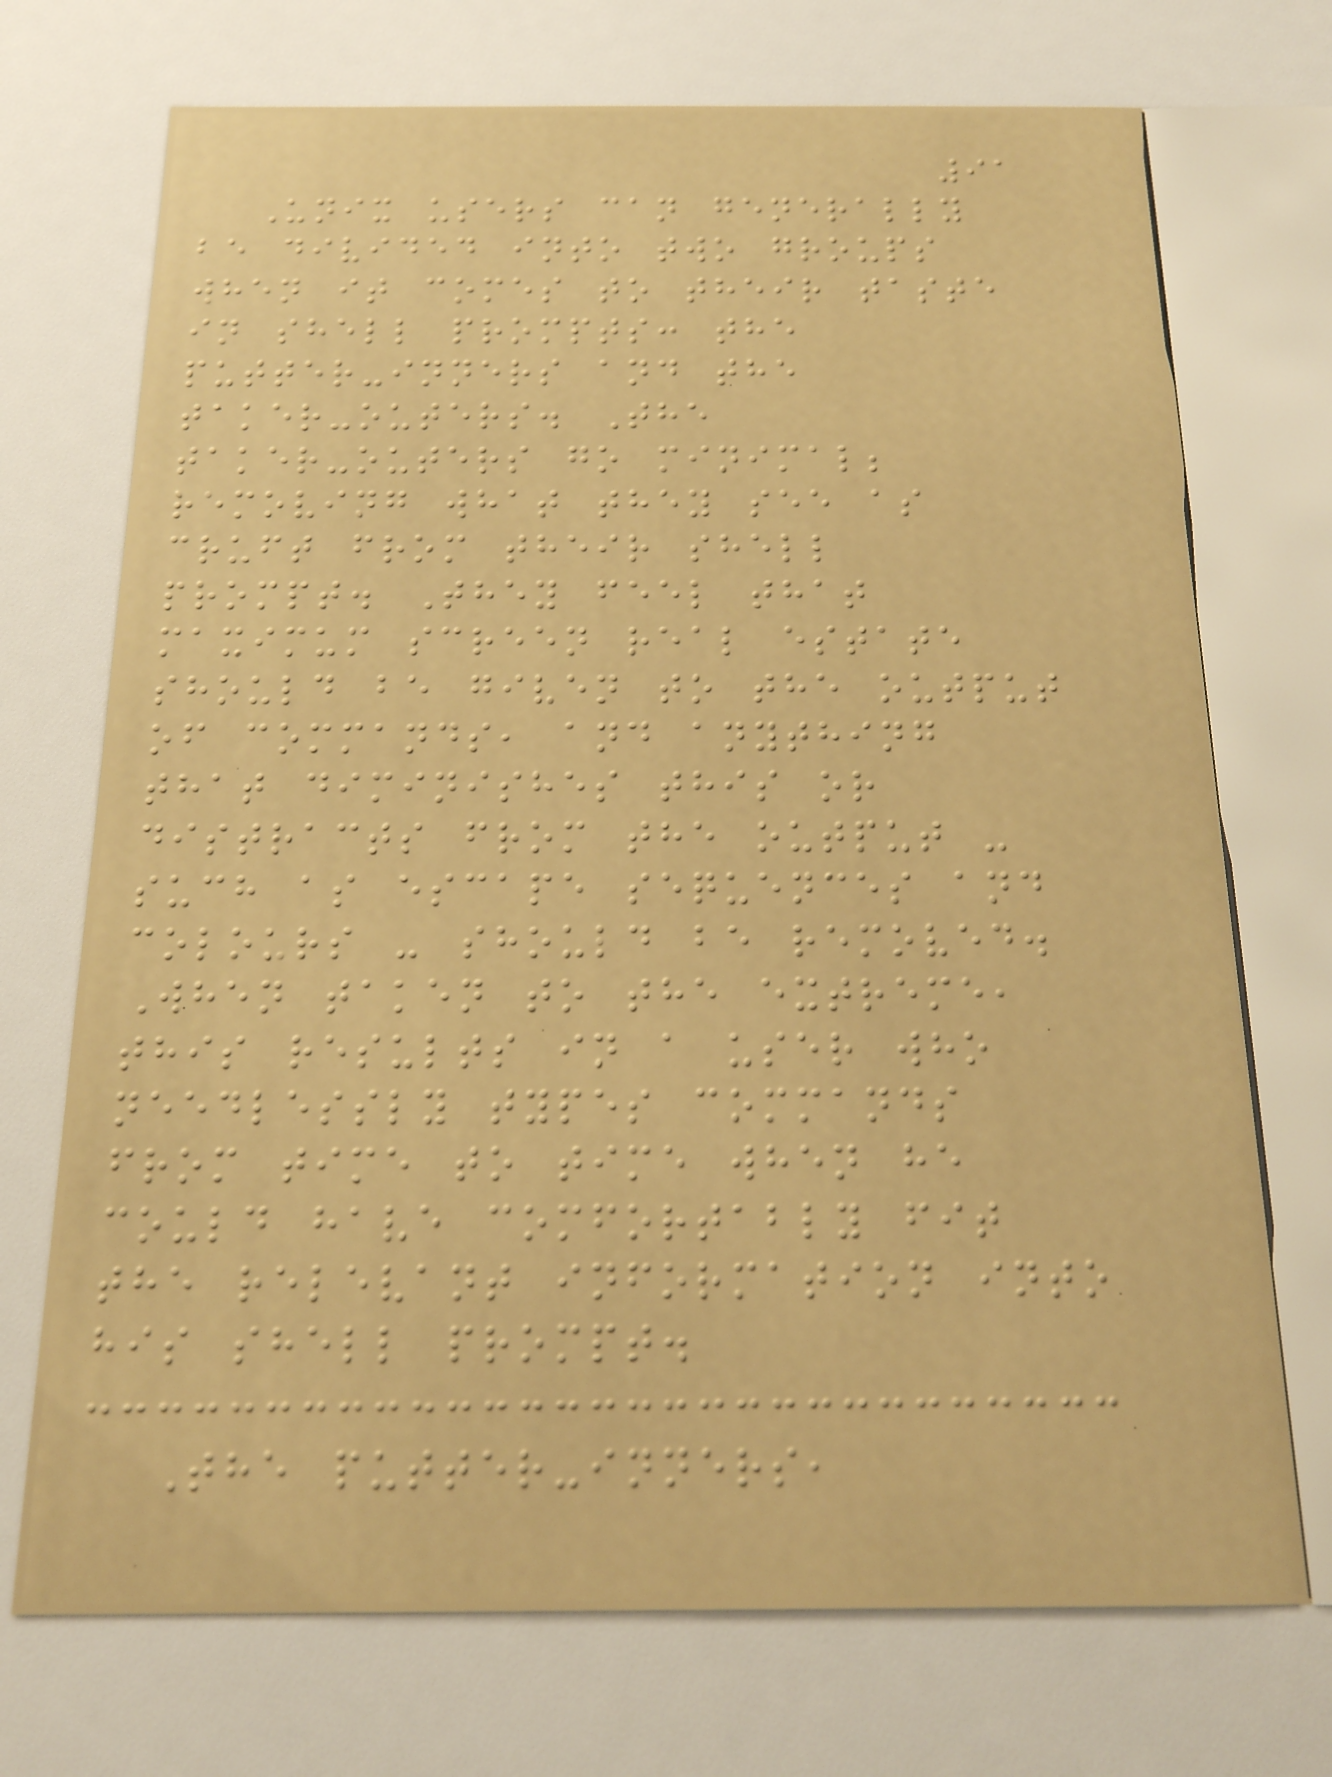91
Unix users can generally
be divided into two groups
when it comes to their taste
in shell prompts: the
putter-inners and the
taker-outers. The
taker-outers go minimal;
removing what they see as
cruft from their shell
prompt. They feel that
maximum screen real estate
should be given to the output
of commands, and anything
that diminishes this or
distracts from the output -
such as escape sequences and
colours - should be removed.
When taken to the extreme,
this results in a user who
needlessly types commands
from time to time when he
could have comfortably fit
the relevant information into
his shell prompt.
The putter-inners,
